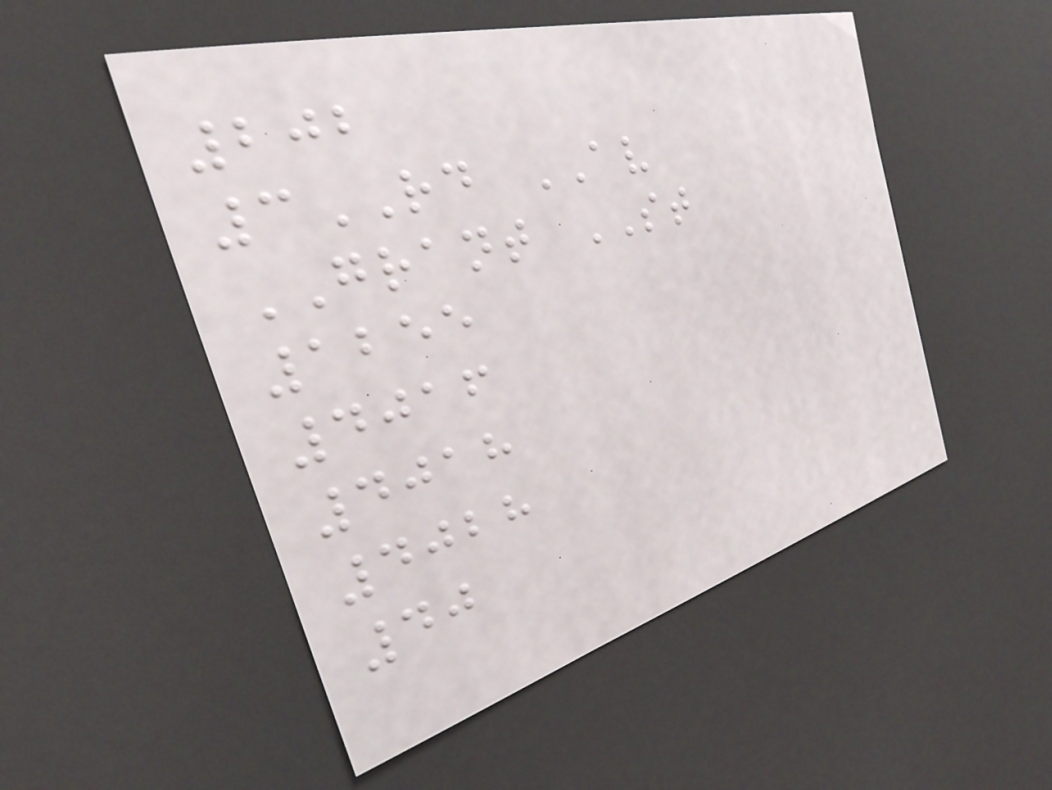202
3RD AV
GRANT ST
1255
4016
4018
4028
40
